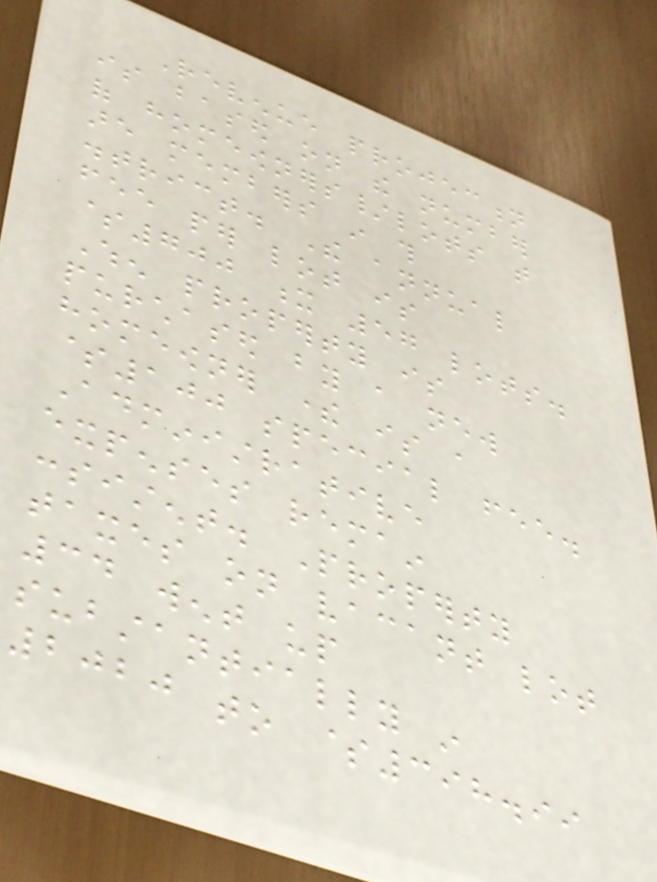Revenue projection
is based on the number
of homeowners/lots that
are members in this
district. The annual
fee per lot is
$700 x 57 lots.
When property is
purchased by a new
homeowner there is a
$100 special fee.
Administrative
expenses remain
consistent. Property
taxes on vacant lot
34 went up
substantially in
2020 to $398.99
